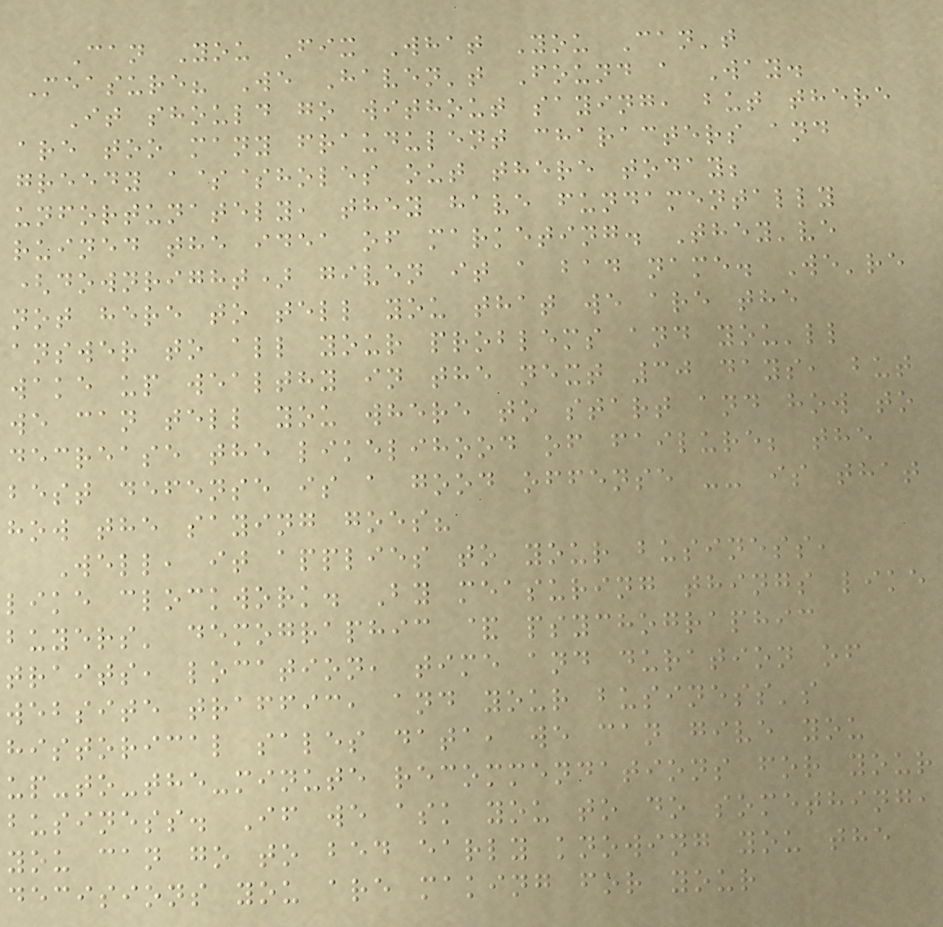Can You Fix What You Can't
Measure? We Haven't Found a Way.
It should go without saying, but there
are too many fraudulent characters and
greedy a$$holes out there today;
unfortunately, they have fundamentally
ruined the idea of marketing. They've
(downright) given it a bad name. We're
not here to tell you that we are the
answer to all your problems and you'll
wake up wealthy in the next 30 days, but
we can tell you where to start and how to
decrease the likelihood of failure; the
best defense is a good offense -- is that
how the saying goes?
Well, it applies to your business,
like clockwork. By measuring things like
buyers' demographic & psychographic
traits, location, time and duration of
website traffic, and your business's
historical sales data, we can give you
up-to-the-minute recommendations for your
business. If we ask you to do something,
you can go to bed early knowing you the
decisions you are making for your
